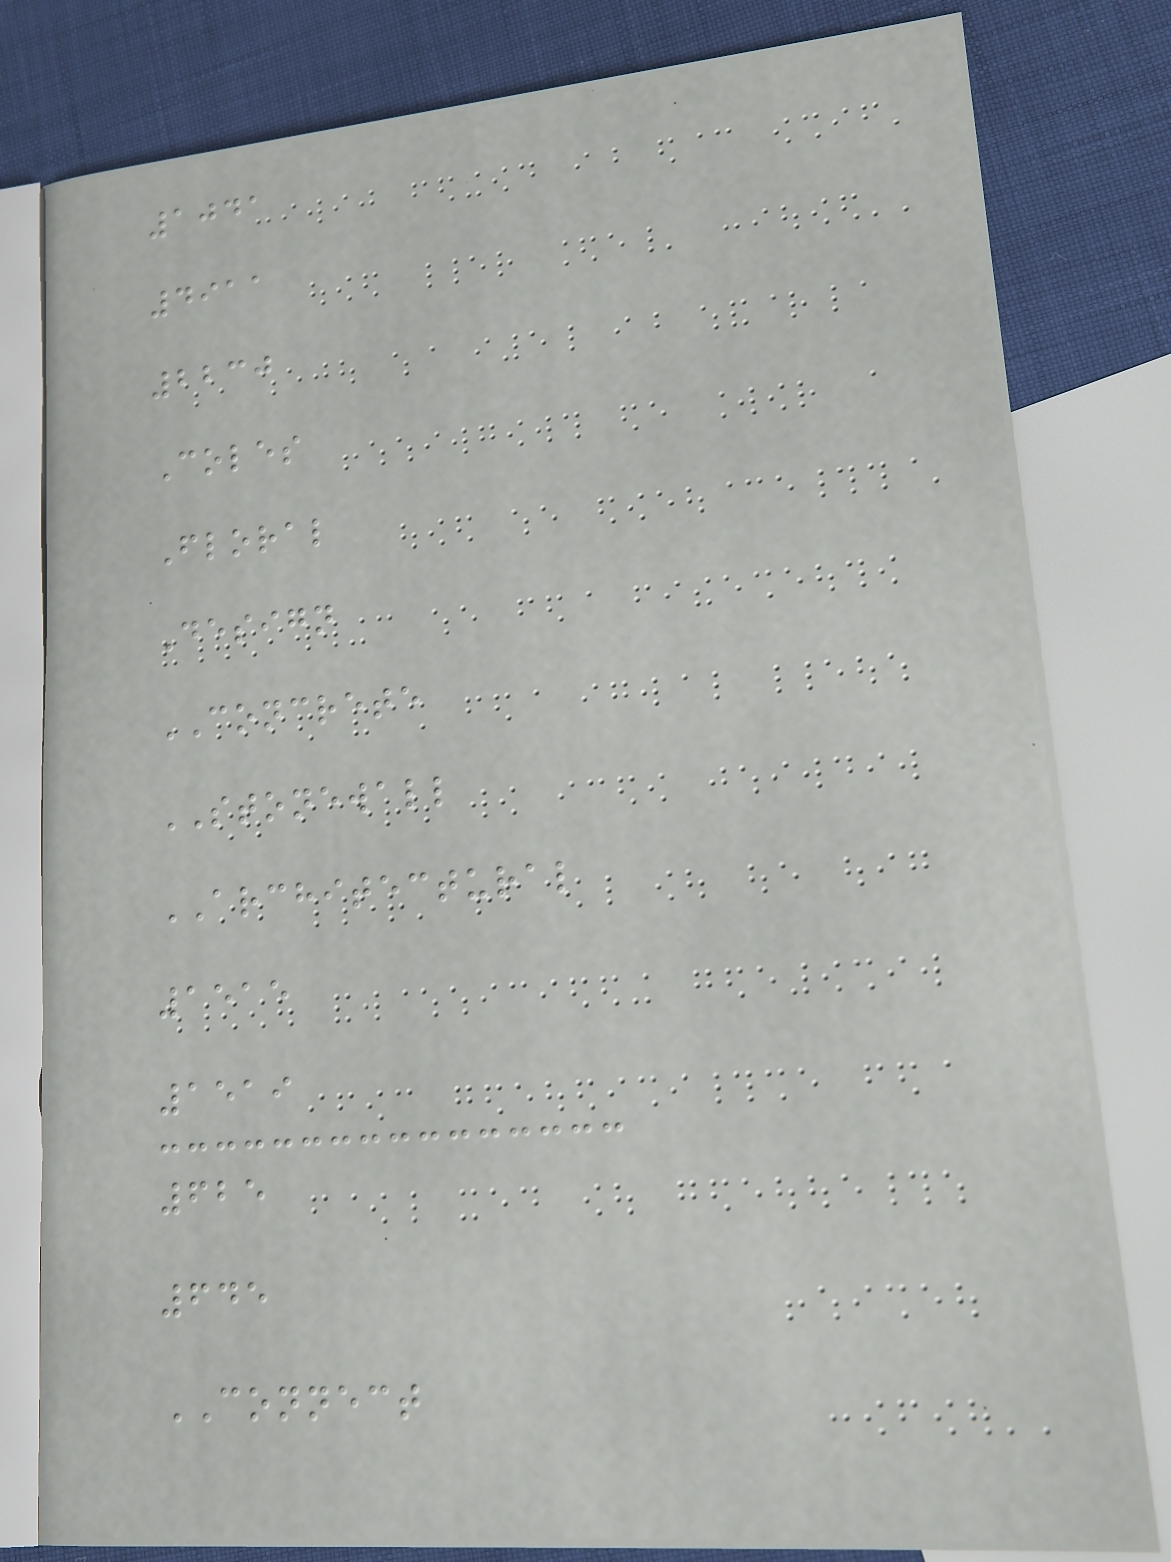1041
4911
2230
Coles
Floral
Design
CONCRETE
STONEWALL
ARCHITECTURAL
1515
1519
625
645
CONNECT
